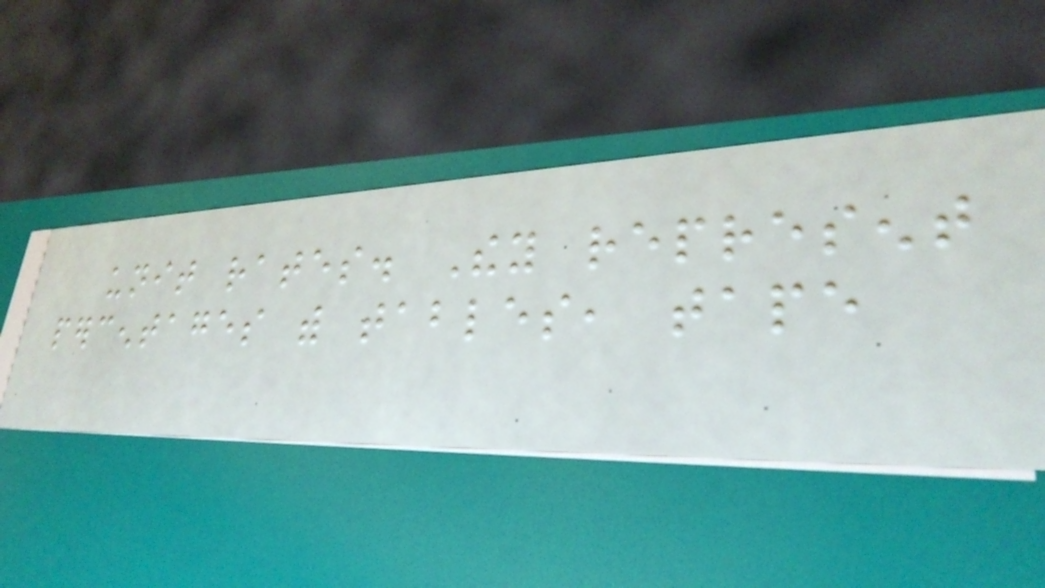unit rates. They represent
percentages with tables, tape
